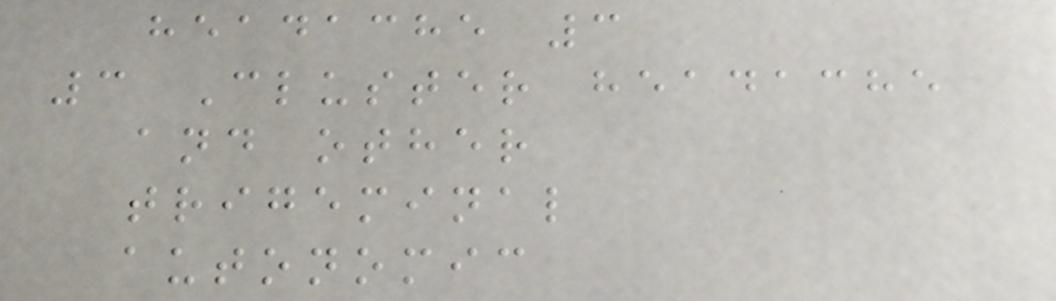headache 3
3 Cluster headache
and other
trigeminal
autonomic
